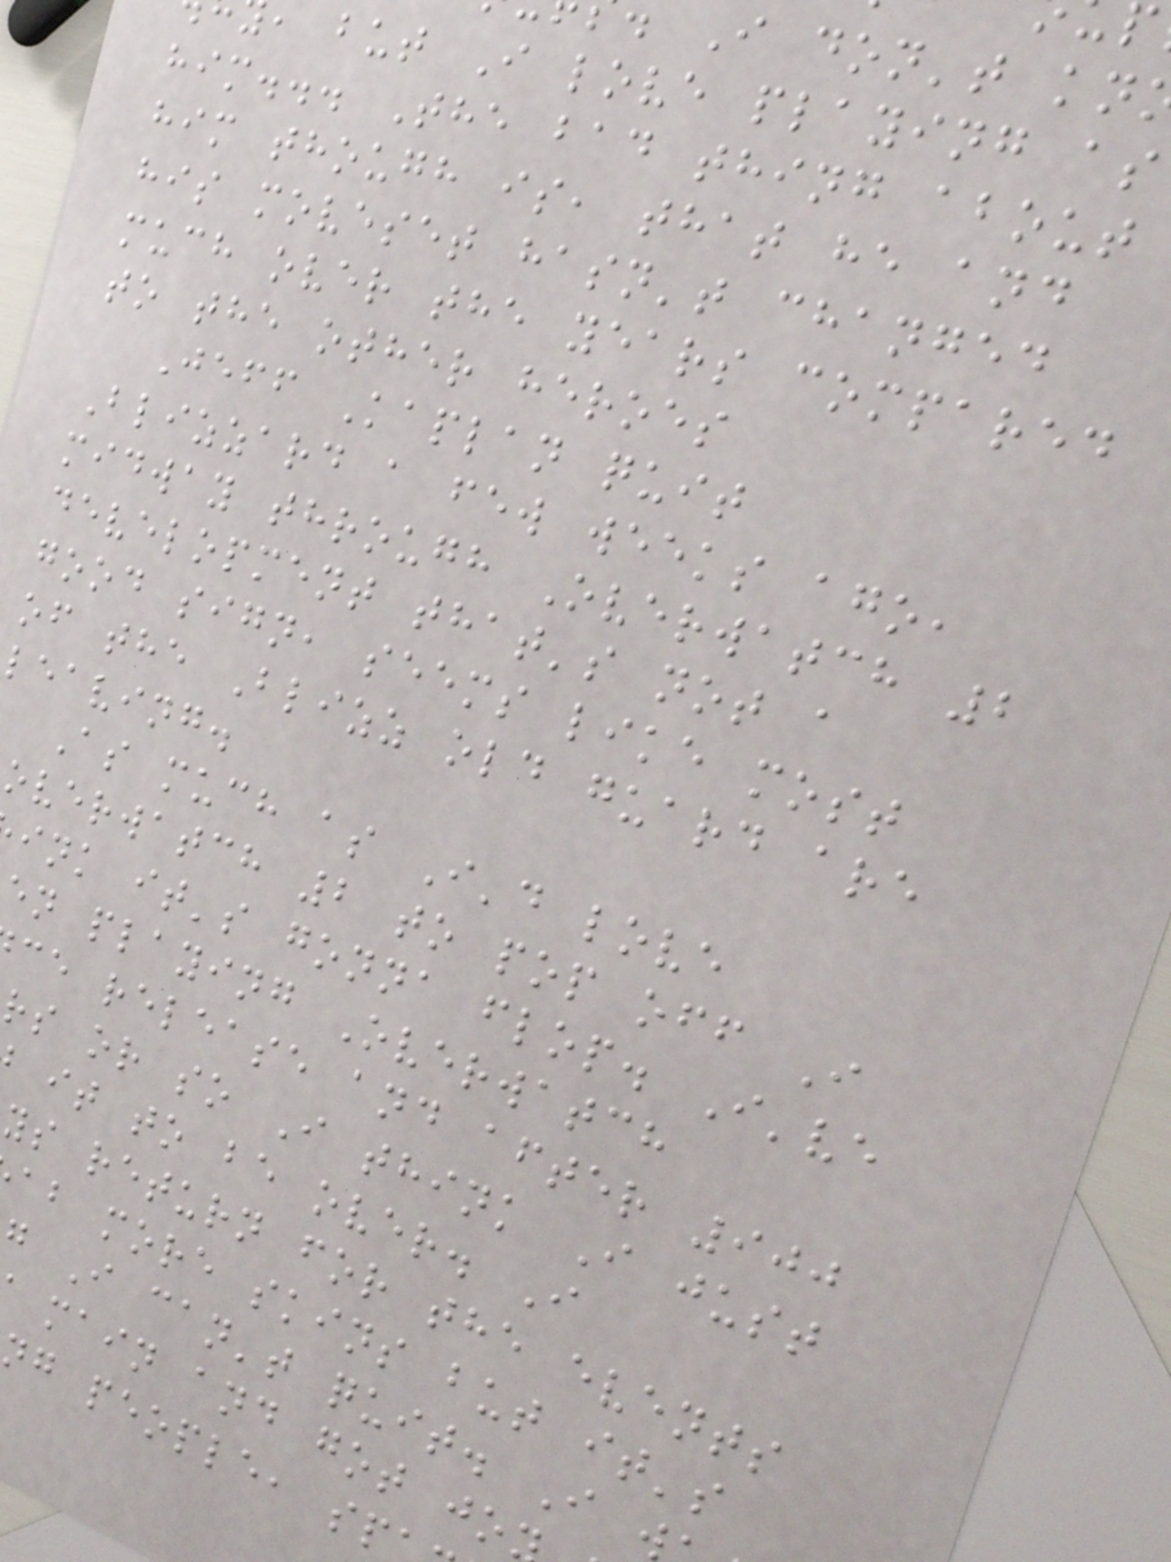I don't kn
, but I love playing as
him... The bad thing about
him though is, that he and
his moveset hasn't changed
much over the years compared
to the other heroes
Jeff Kaplan quit
Blizzard a few weeks ago,
midway through Overwatch 2
development that's not a
good sign, seems like most
of the Blizz old guard are
leaving.
As much as I'd love
overwatch 2 to pop off I
ink it's gonna flop. I've
en playing Overwatch
ce release and after 900
rs or so I think I just
it to be over. I
ys return for the events
ab more skins but it's
g I can't quit. I
main and got jo
ng people, sp
